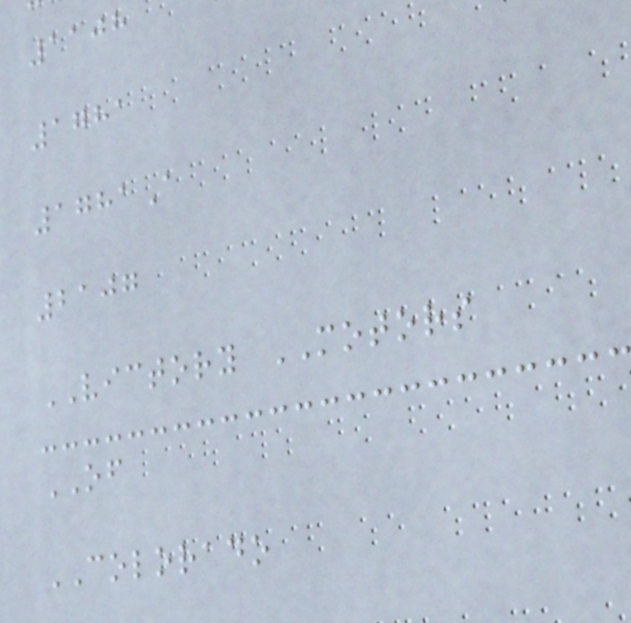1108
1781
1781A
2107
VICTORY MOTORS
OF
COLORADO
